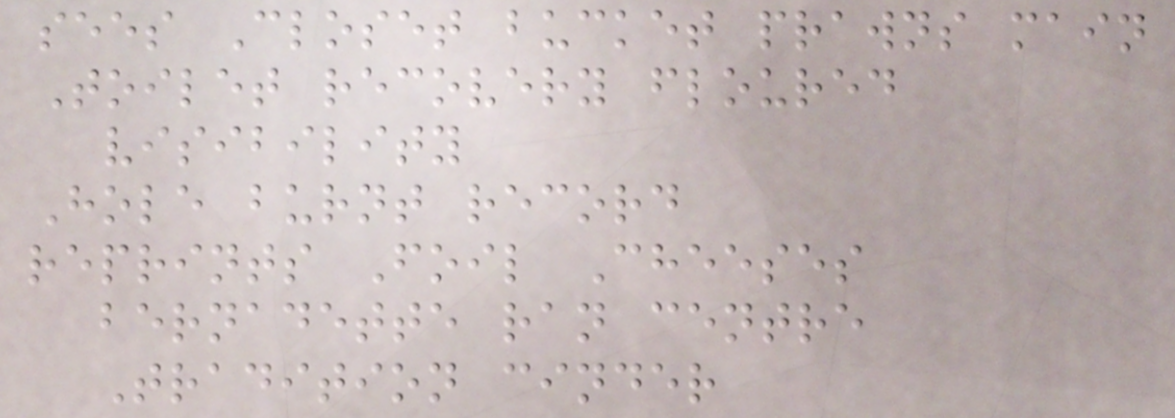sees Closet bucket prawns main
Toilet recovery floured
visibility
Hole burnt record
reprints Foil Cheeses
bernadette ran centre
Tradition cinder
